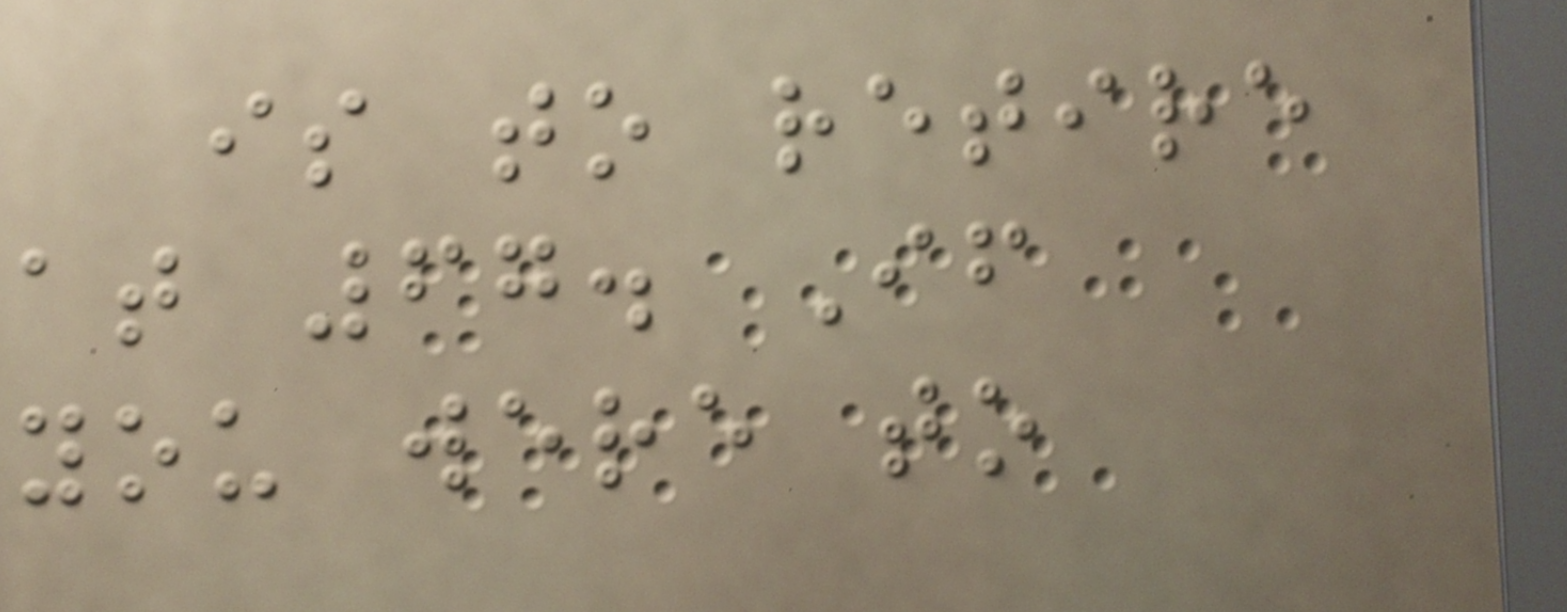is to retire
at 67. If
you were to
